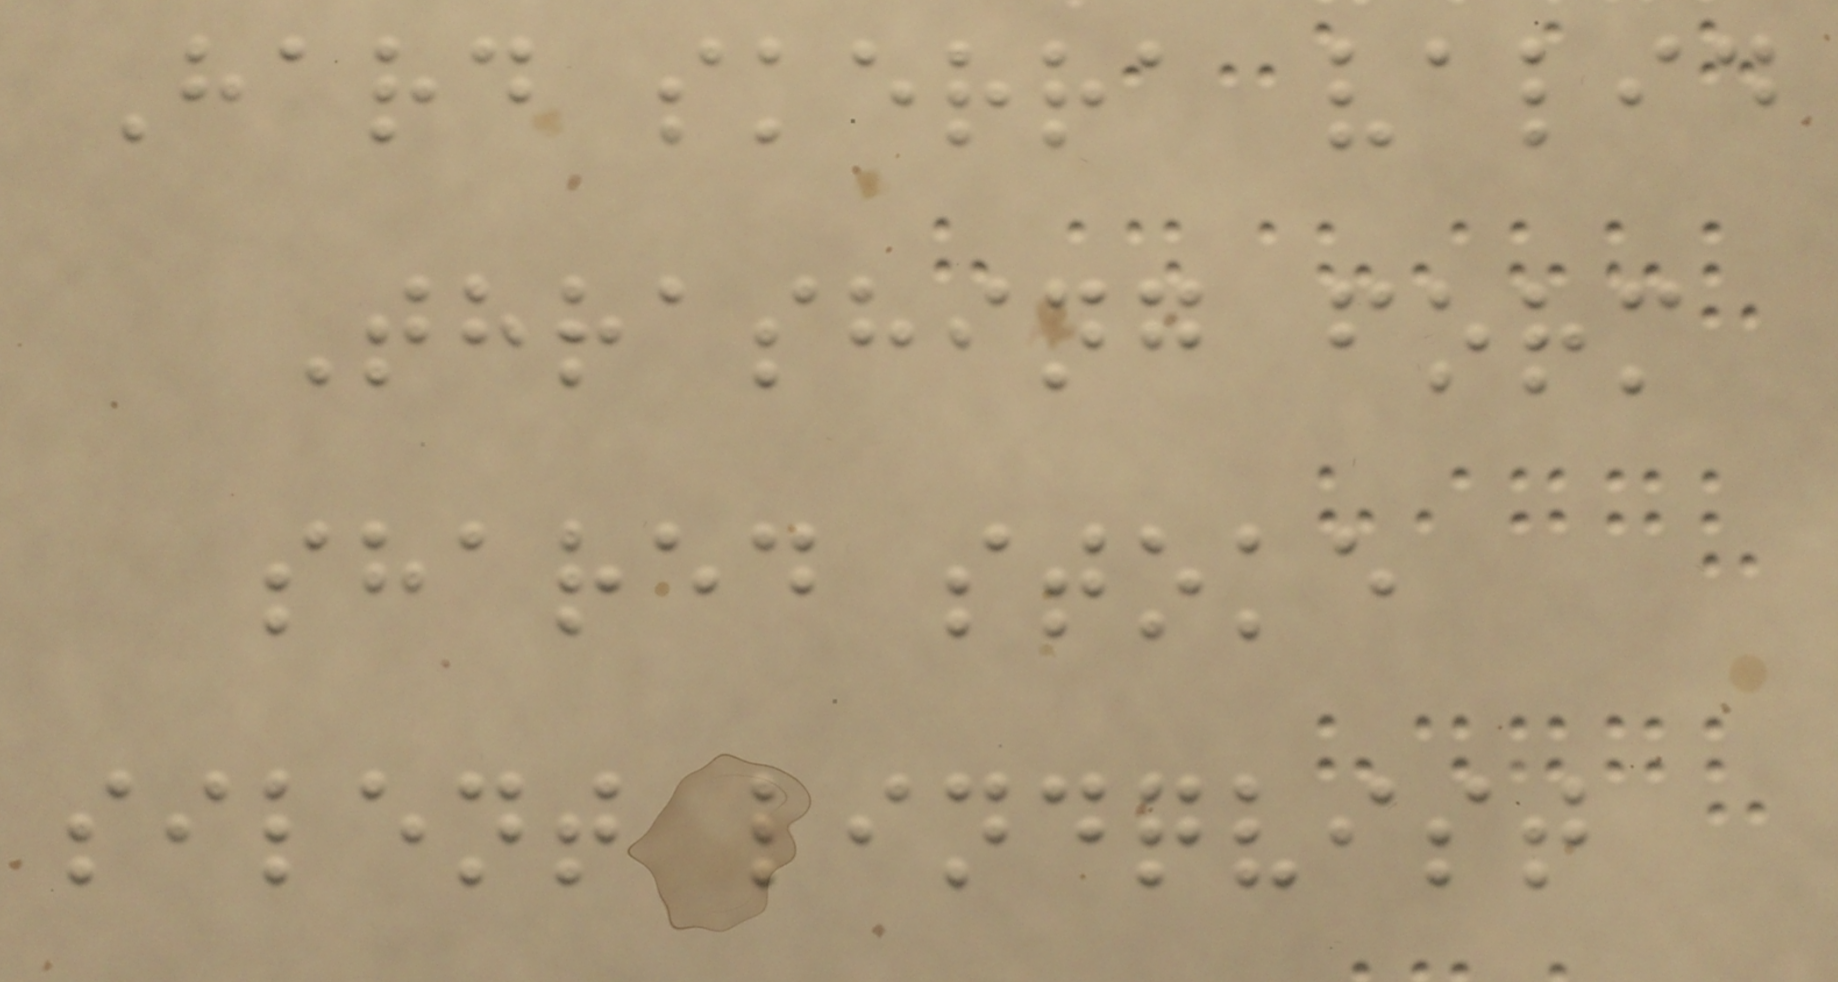Hard skerra valid
Thrashing form
shared stoke
silent lindqvist
